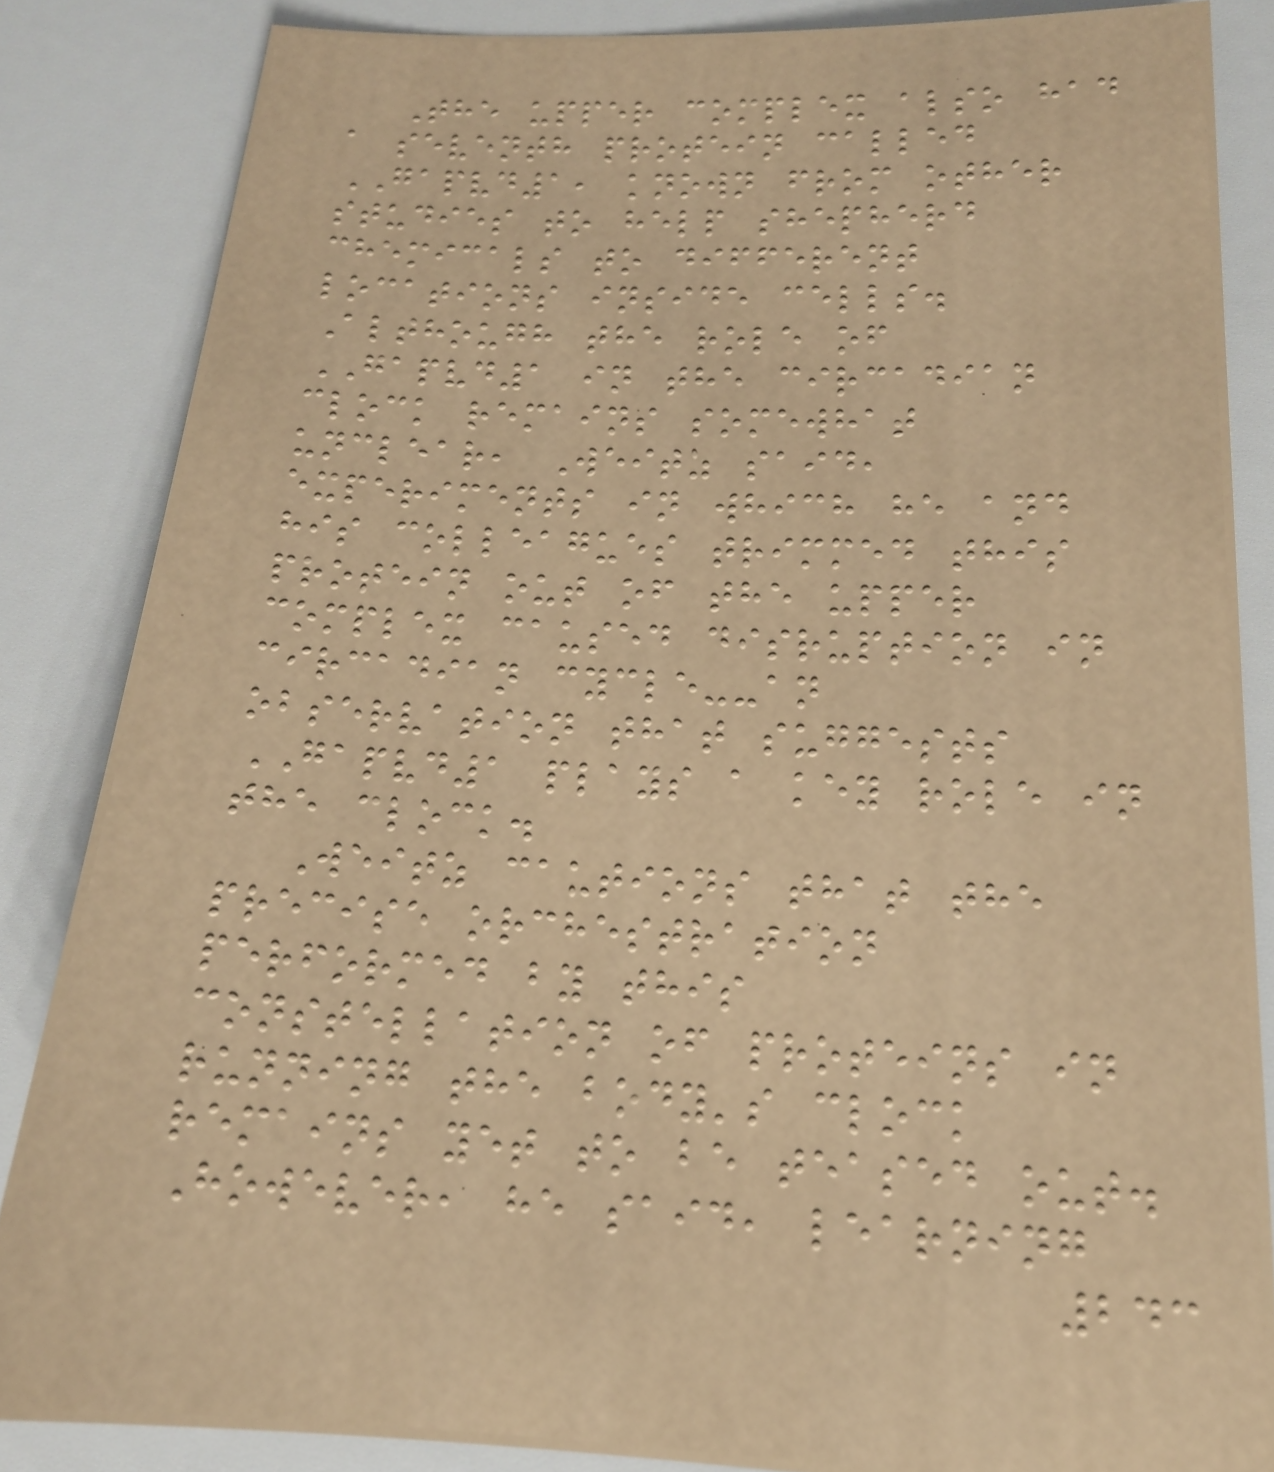The upper complex also had
a seventh protein called
GAPVD1, known from other
studies to help shepherd
chemicals to different
locations inside cells.
Although the role of
GAPVD1 in the circadian
clock remains somewhat
unclear, Weitz said,
experiments in which he and
his colleagues trimmed this
protein out of the upper
complex caused disruption in
circadian cycle--an
observation that suggests
GAPVD1 plays a key role in
the clock.
Weitz cautions that the
precise orchestration
performed by this
constellation of proteins in
running the body's clock
remains yet to be teased out.
However, he said, learning
243
